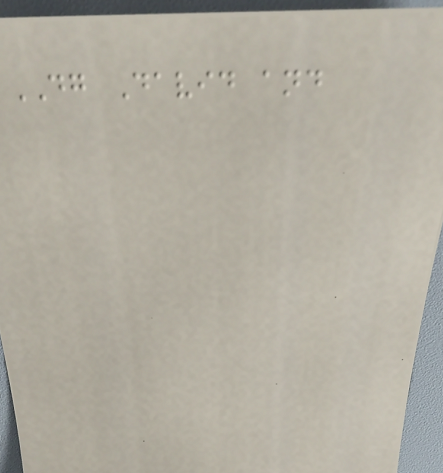DG David and
